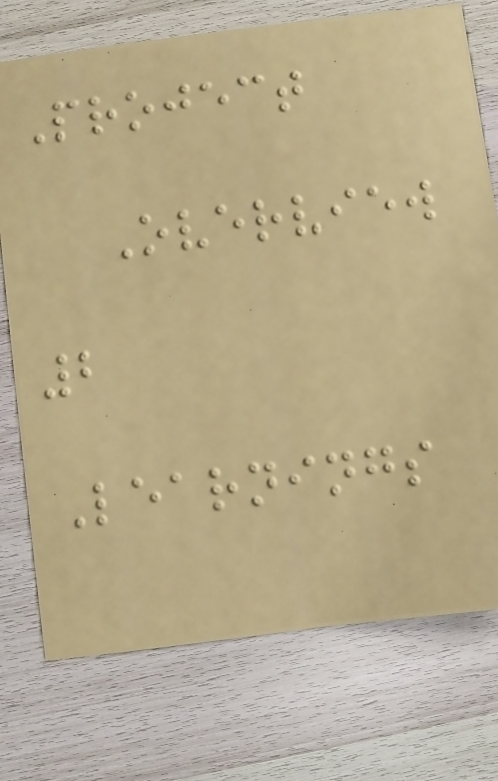Project
Overview
2
Learnings
